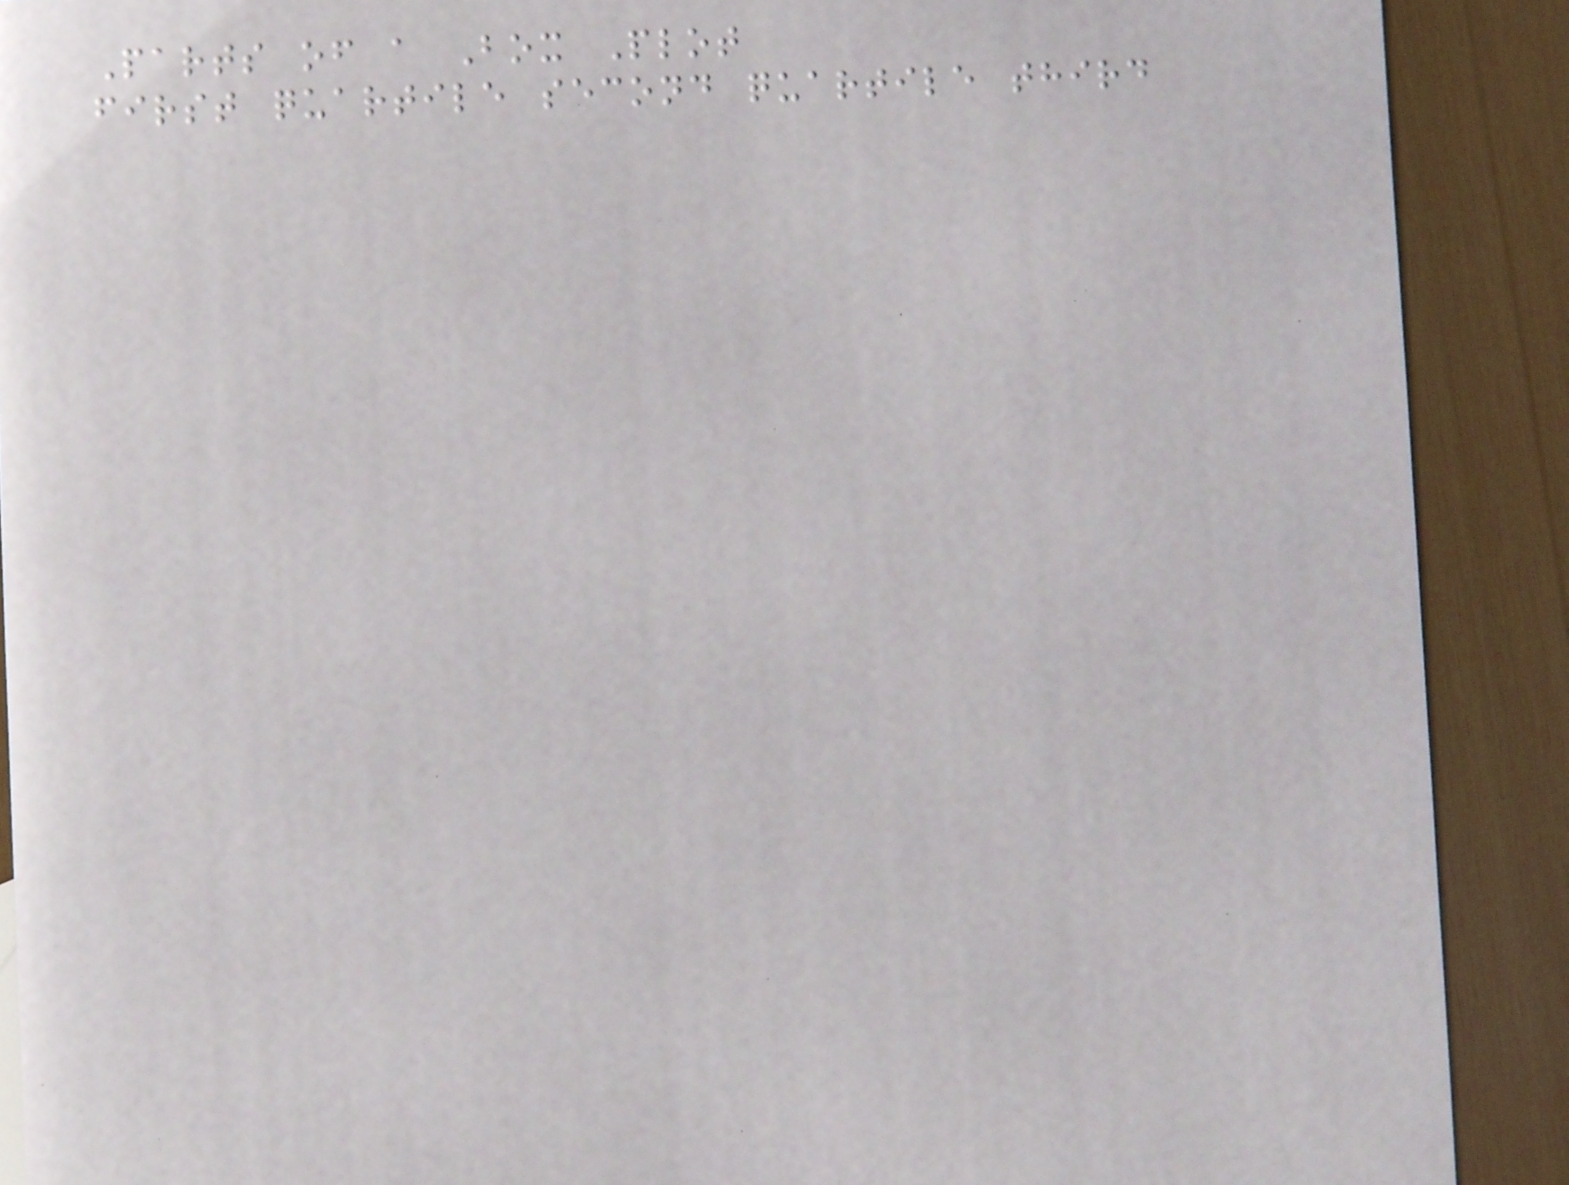Parts of a Box Plot
first quartile second quartile third
